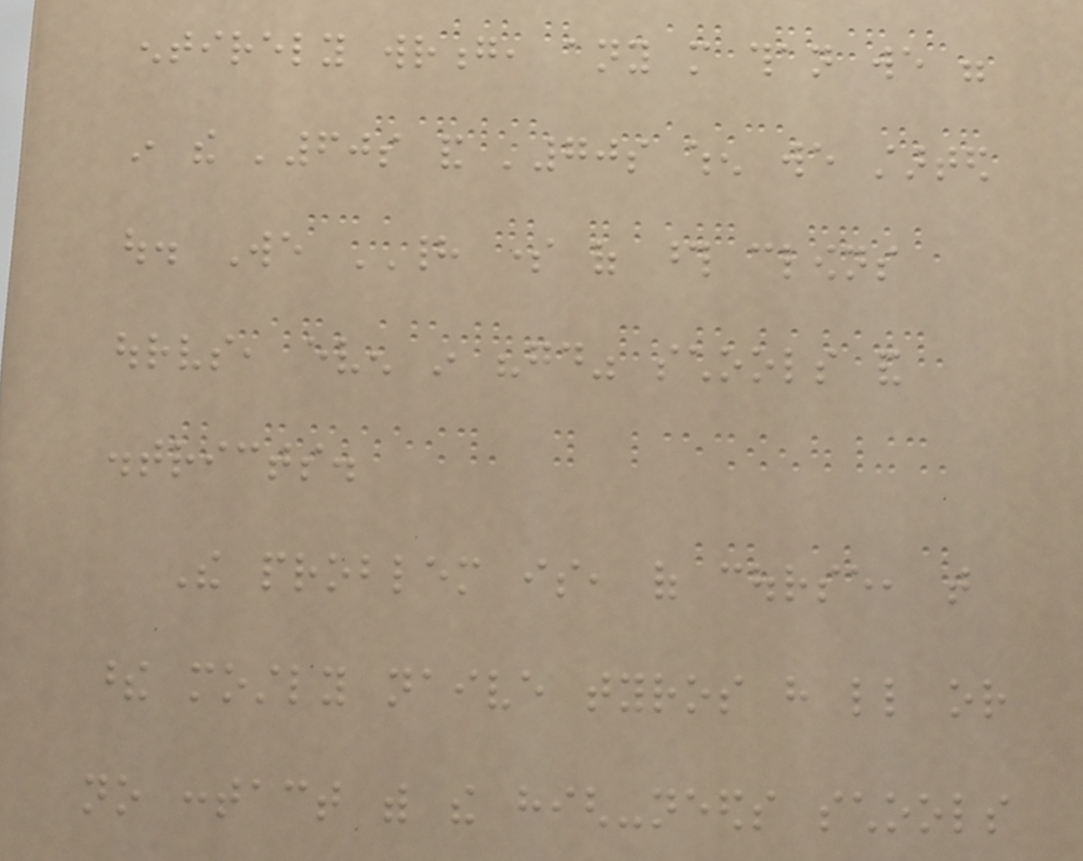entirely wrong, any more than we were
in the '60s and '70s when we started
out. We HAD some of those clowns
ourselves, even in "good" schools and
districts.
The problem is, of course, that
these mostly naive tyros have little or
no contact with the high-needs schools
